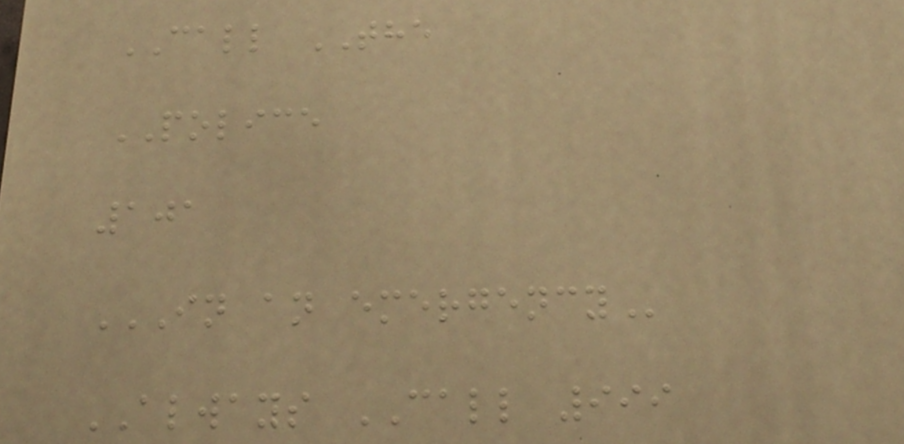CALL THE
POLICE
101
IN AN EMERGENCY
ALWAYS CALL 999
